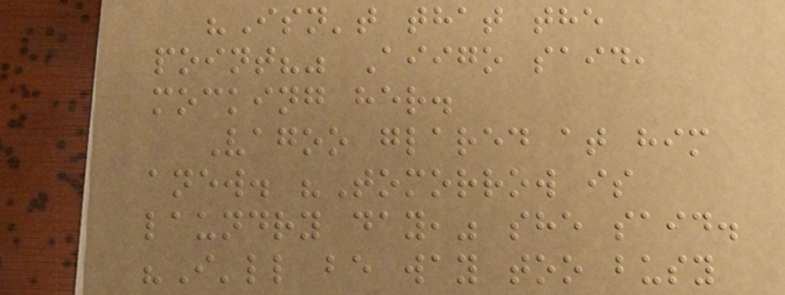"Isn't that the
point?" Aiigo said,
mocking her.
Vagoo glared at him
anew. "Tomorrow is
laundry day," she said.
"I'll be way too busy
